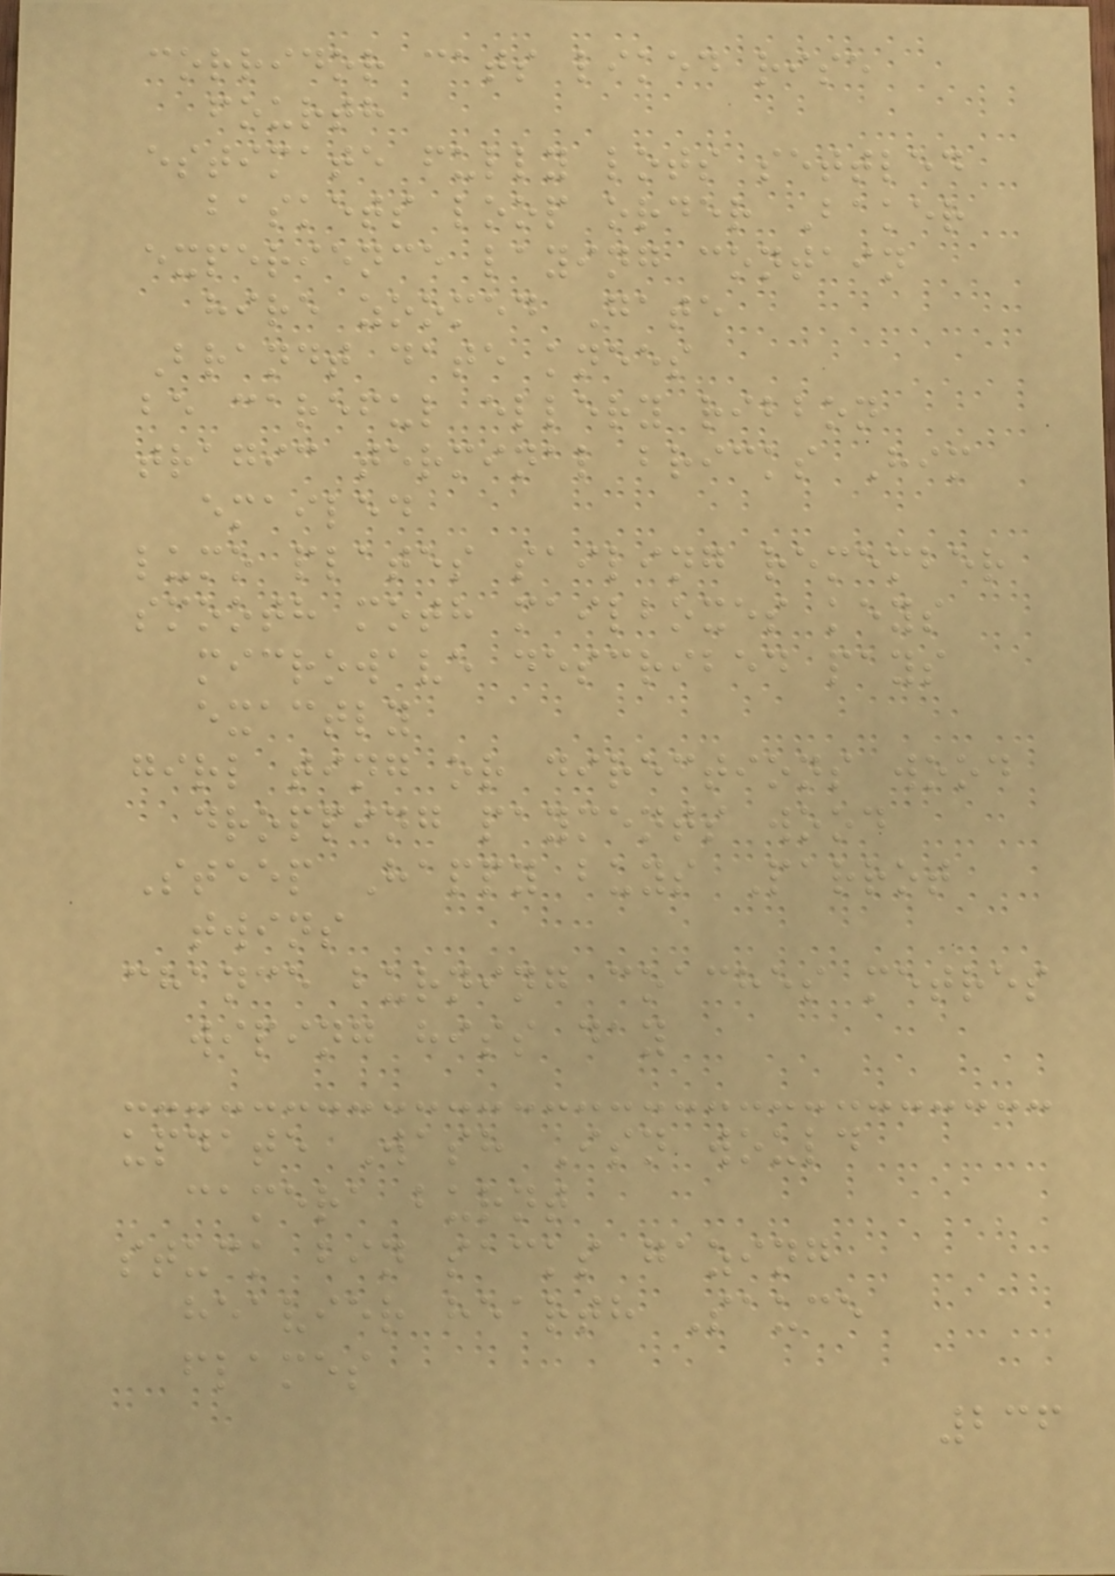corridor cats liked rise
fourth
estimate fully lots settled
baskets loop order Baker
experience laying contain
hire zoomed Gate
Brandt date knees
be careful ellery ribbon
tragic terminal bricks Him
emailed
lumo plates sailing remember
smooth moth mailboxes keys
microwave described pays
exactly
girl ting or directions wood
dropping payments wood
Steep Happy buys Parrot
twins
chance burning coaches metres
wiping hiss day
update Wash Isn would
camera burnt
stuck bin sacks gazing
heavier hearth Sauce
flames
236
